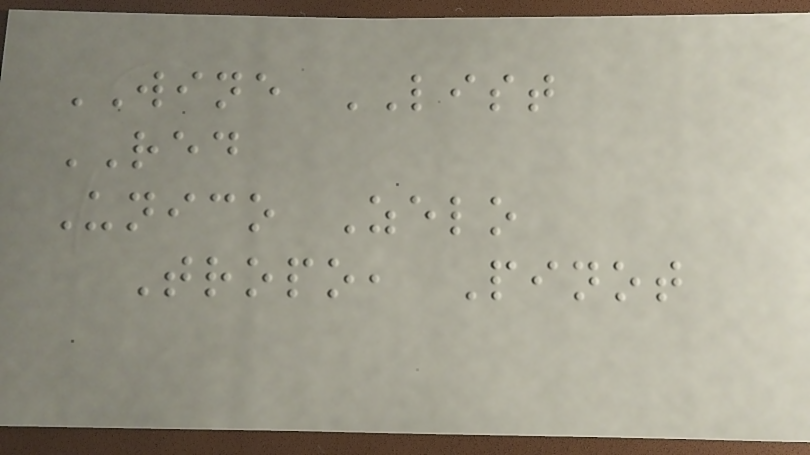WINE LIST
RED
Unico Zelo
Tropo, Pinot
